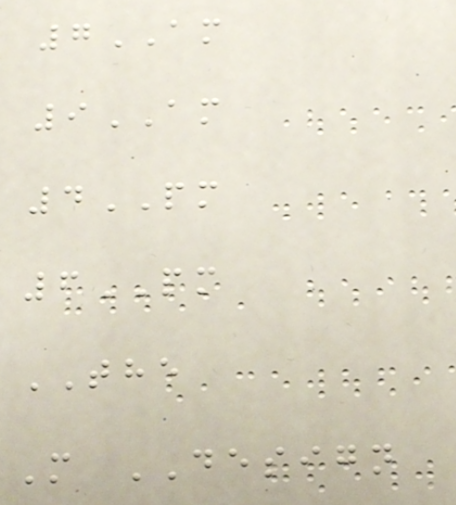7AM
9AM
4PM
6PM
THE
M DESIGN
